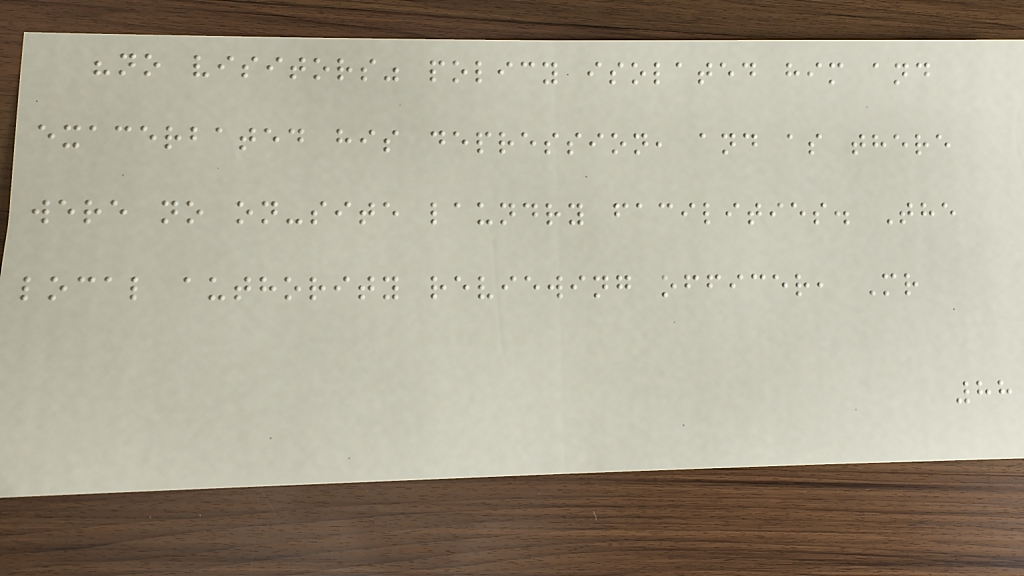"no visitors" policy isolated him and
exacerbated his depression, and as there
were no on-site laundry facilities. The
local authority reviewing officer, Mr
88
